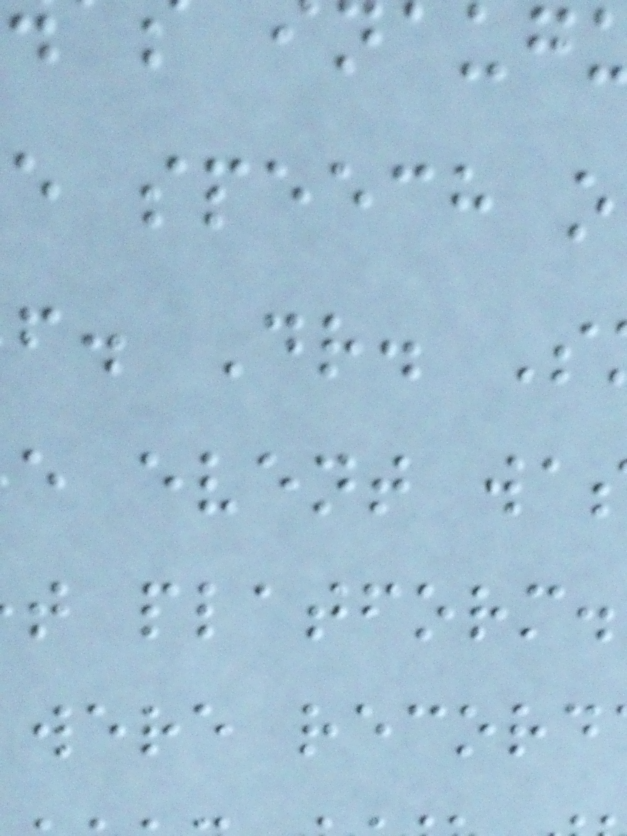e speech o
f. Dr. S
e event wa
t platform.
were record
